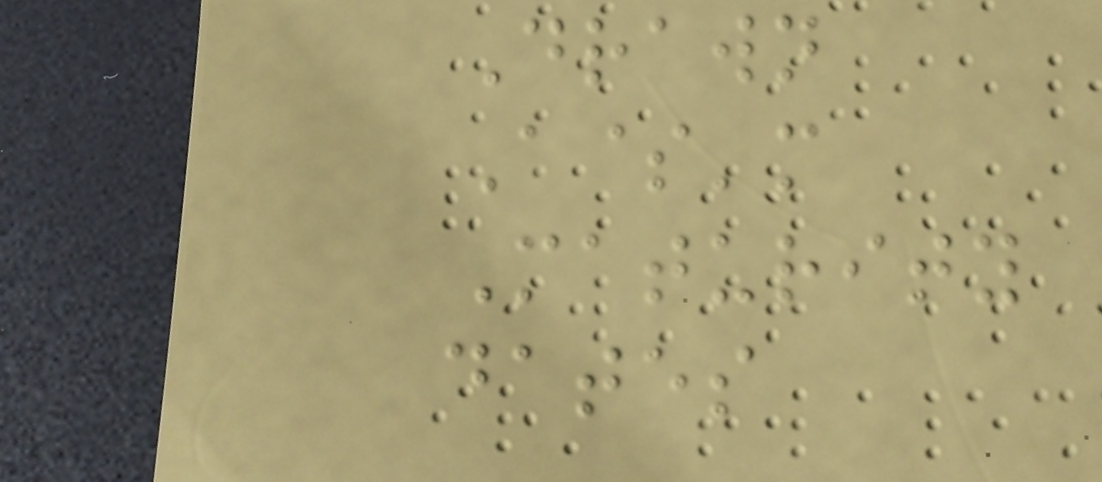Drawn
A$'m
Maturity
dates
